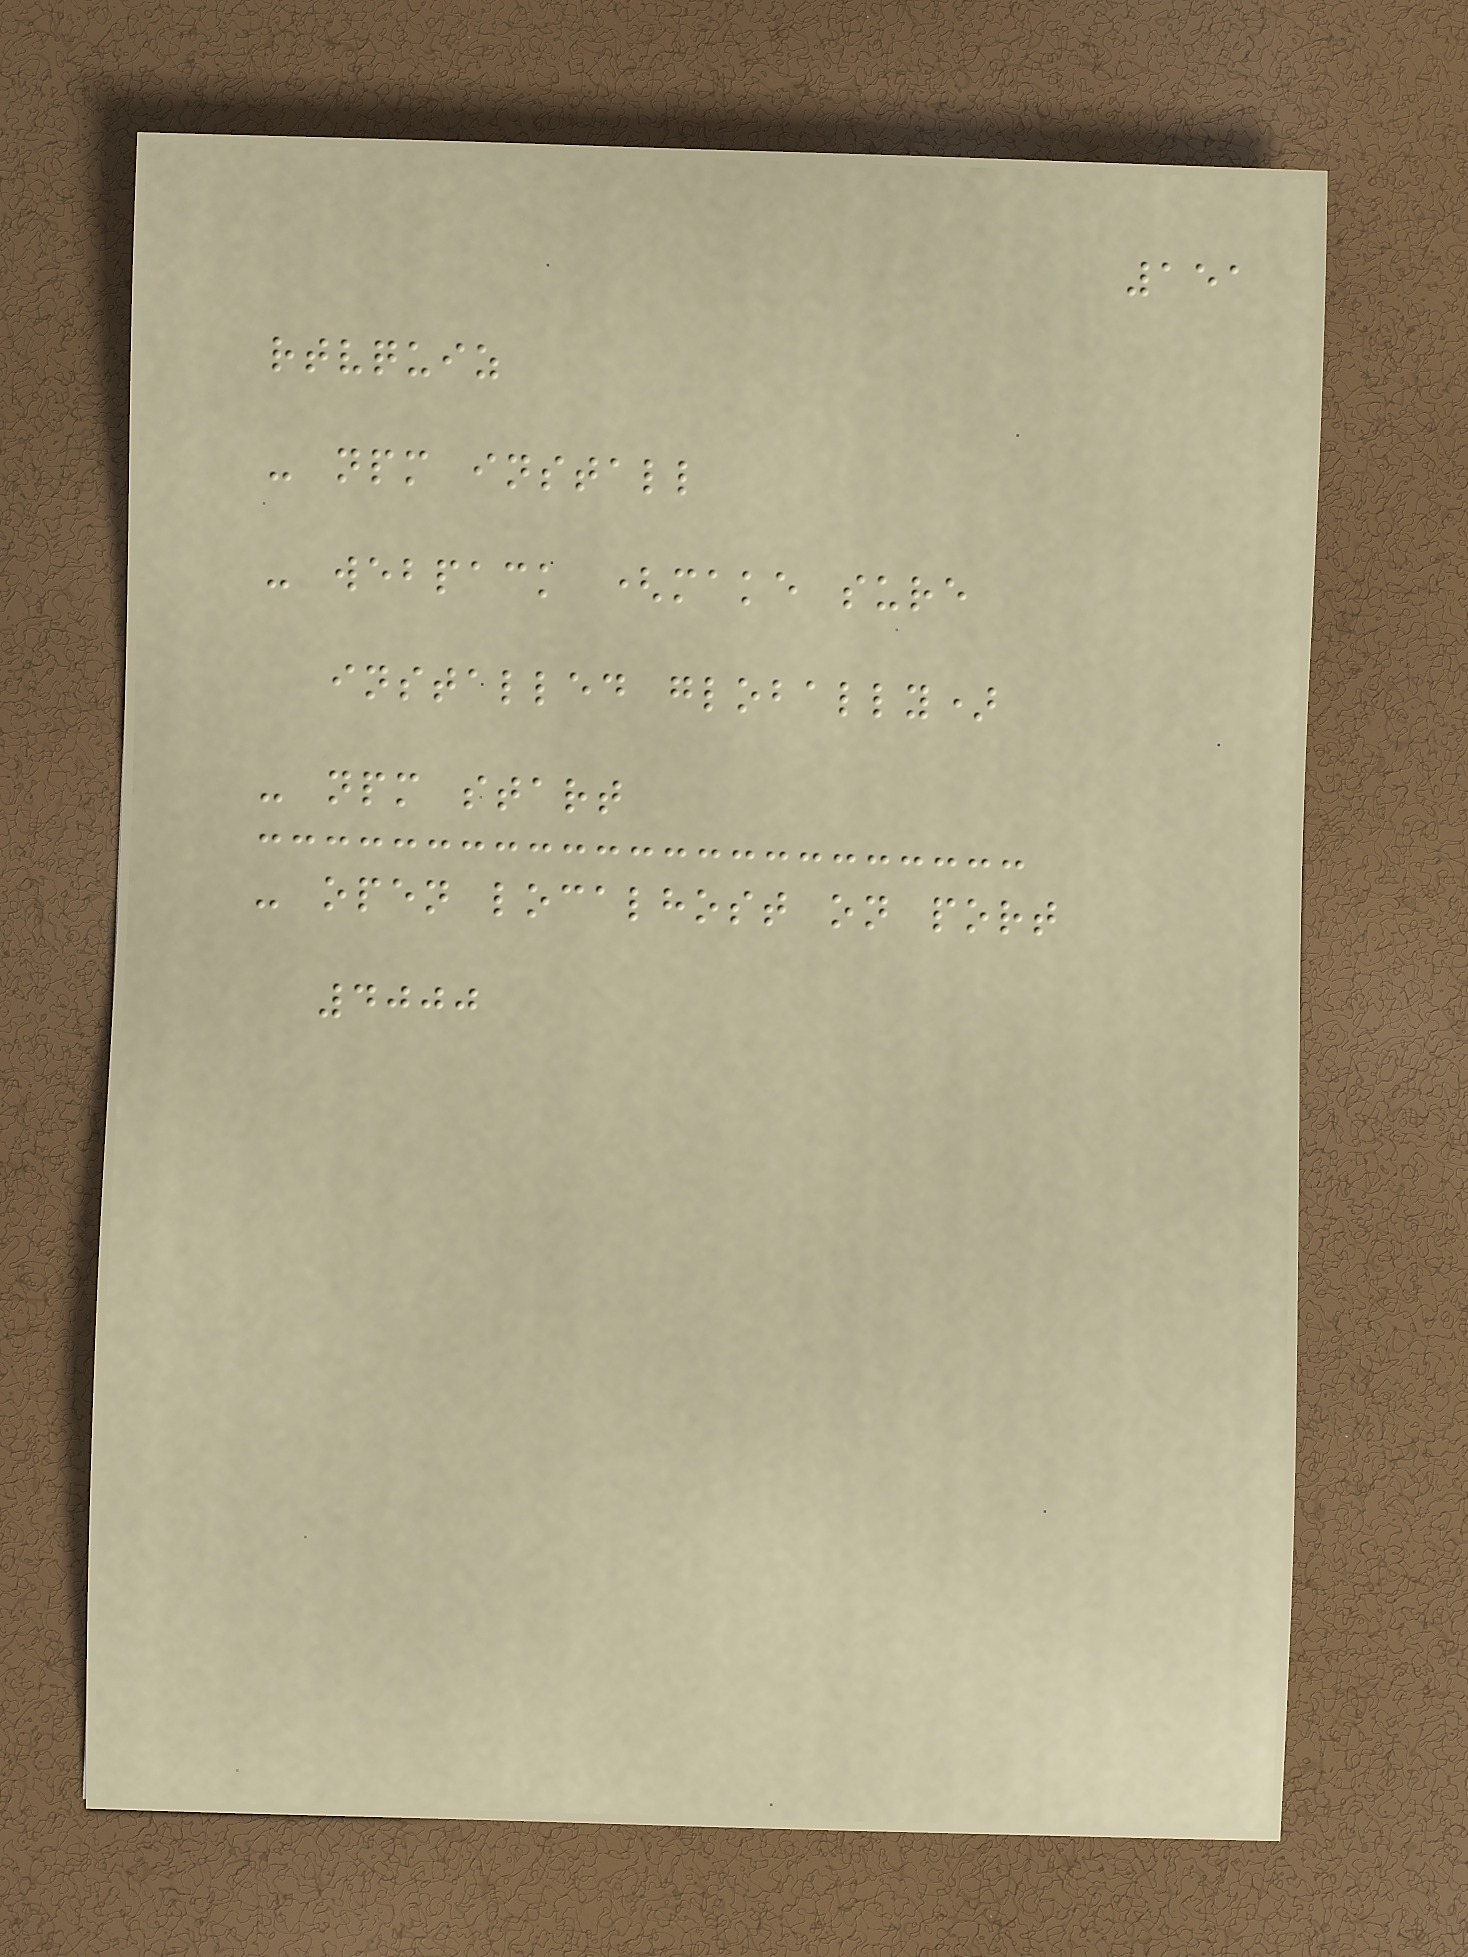151
rtvquiz
- npm install
- webpack (make sure
installed globally)
- npm start
- open localhost on port
4000
